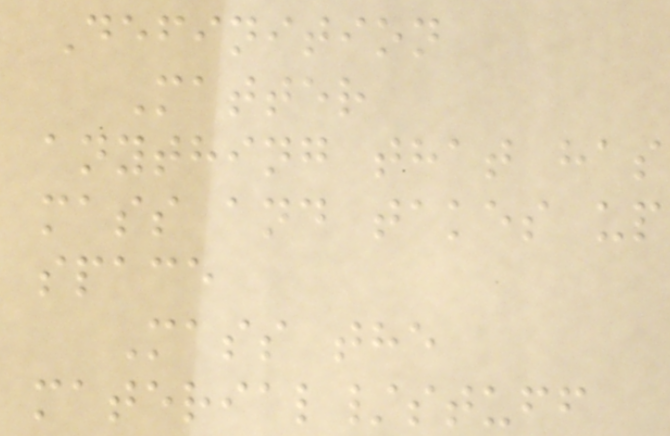Definition
Matter
anything that has
mass and takes up
space
Mass the
material/stuff
